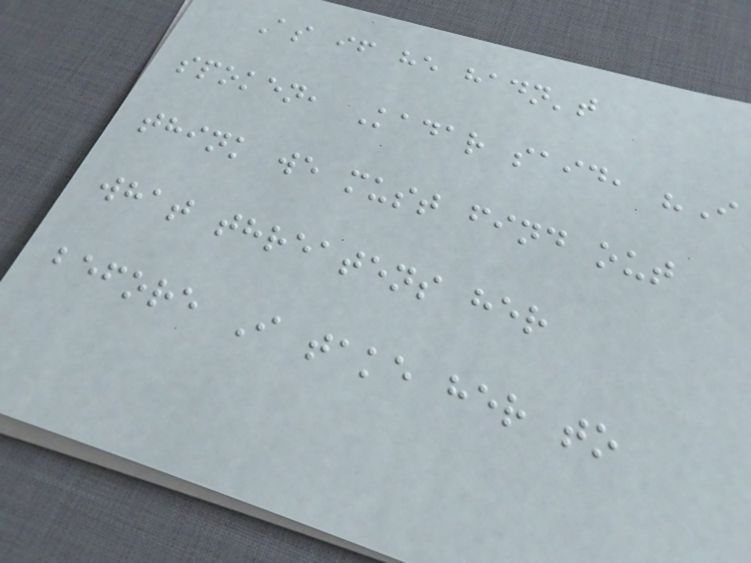As if he hadn't
spoken, Kadar said, "I
think we must find out
what threatens her
before I take her to
